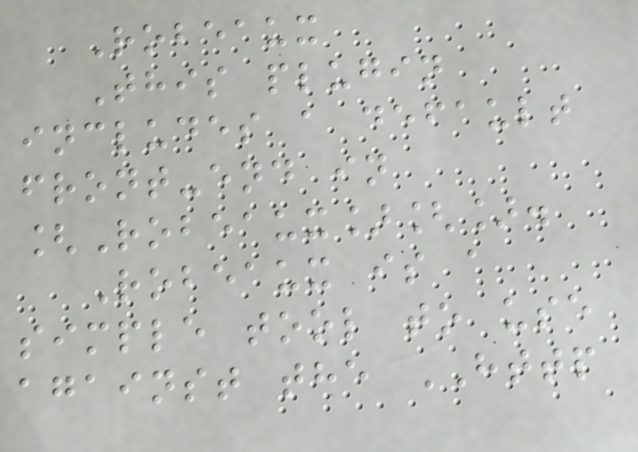Robeaux
This plugin
includes a default
front-end in
[Robeaux][].
Robeaux is a
simple tool to use
against the HTTP
